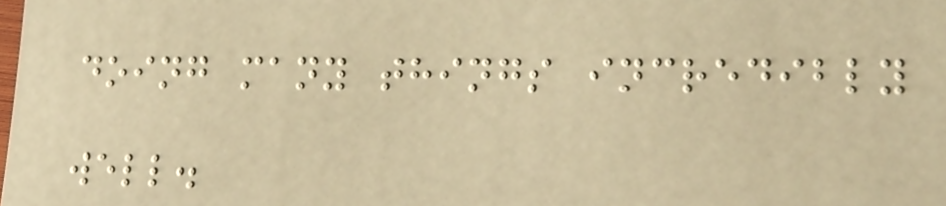doing many things incredibly
well.
